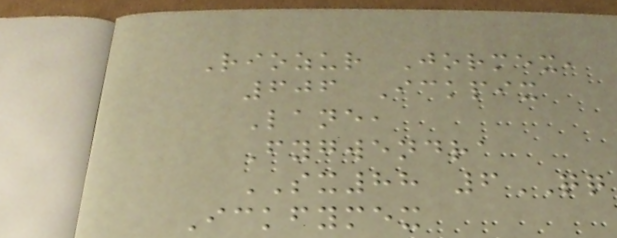Riozur Jormex,
606 Ickpix
Lane,
Fygwendra
SX88 6QQ
Ickfymex
